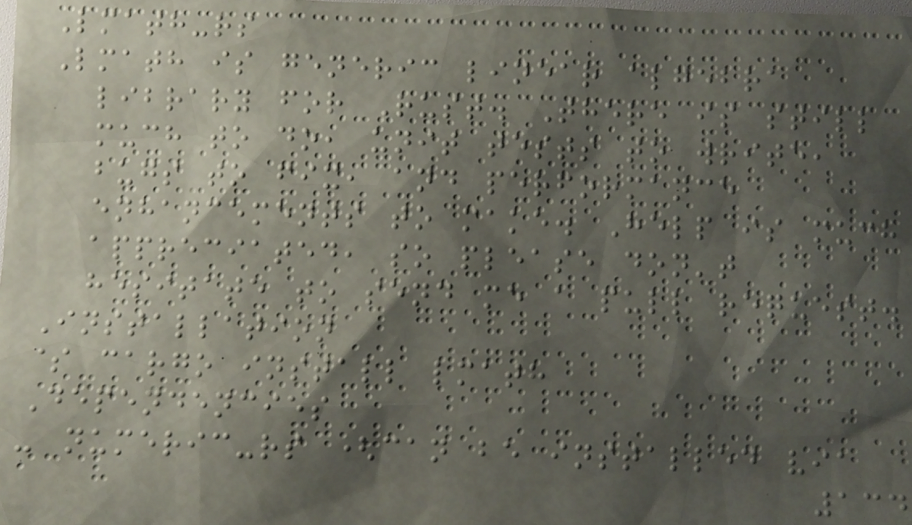Lmath-rs
Lmath is generic linear algebra
library for Rust. There is still
much to do, unit tests to write,
bugs to fix, and performance
enhancements to make. Help is much
appreciated, so please don't
hesitate to send me a pull request.
Installation
$ cargo install lmath
Dependencies
- numeric-rs (can be installed via
134
